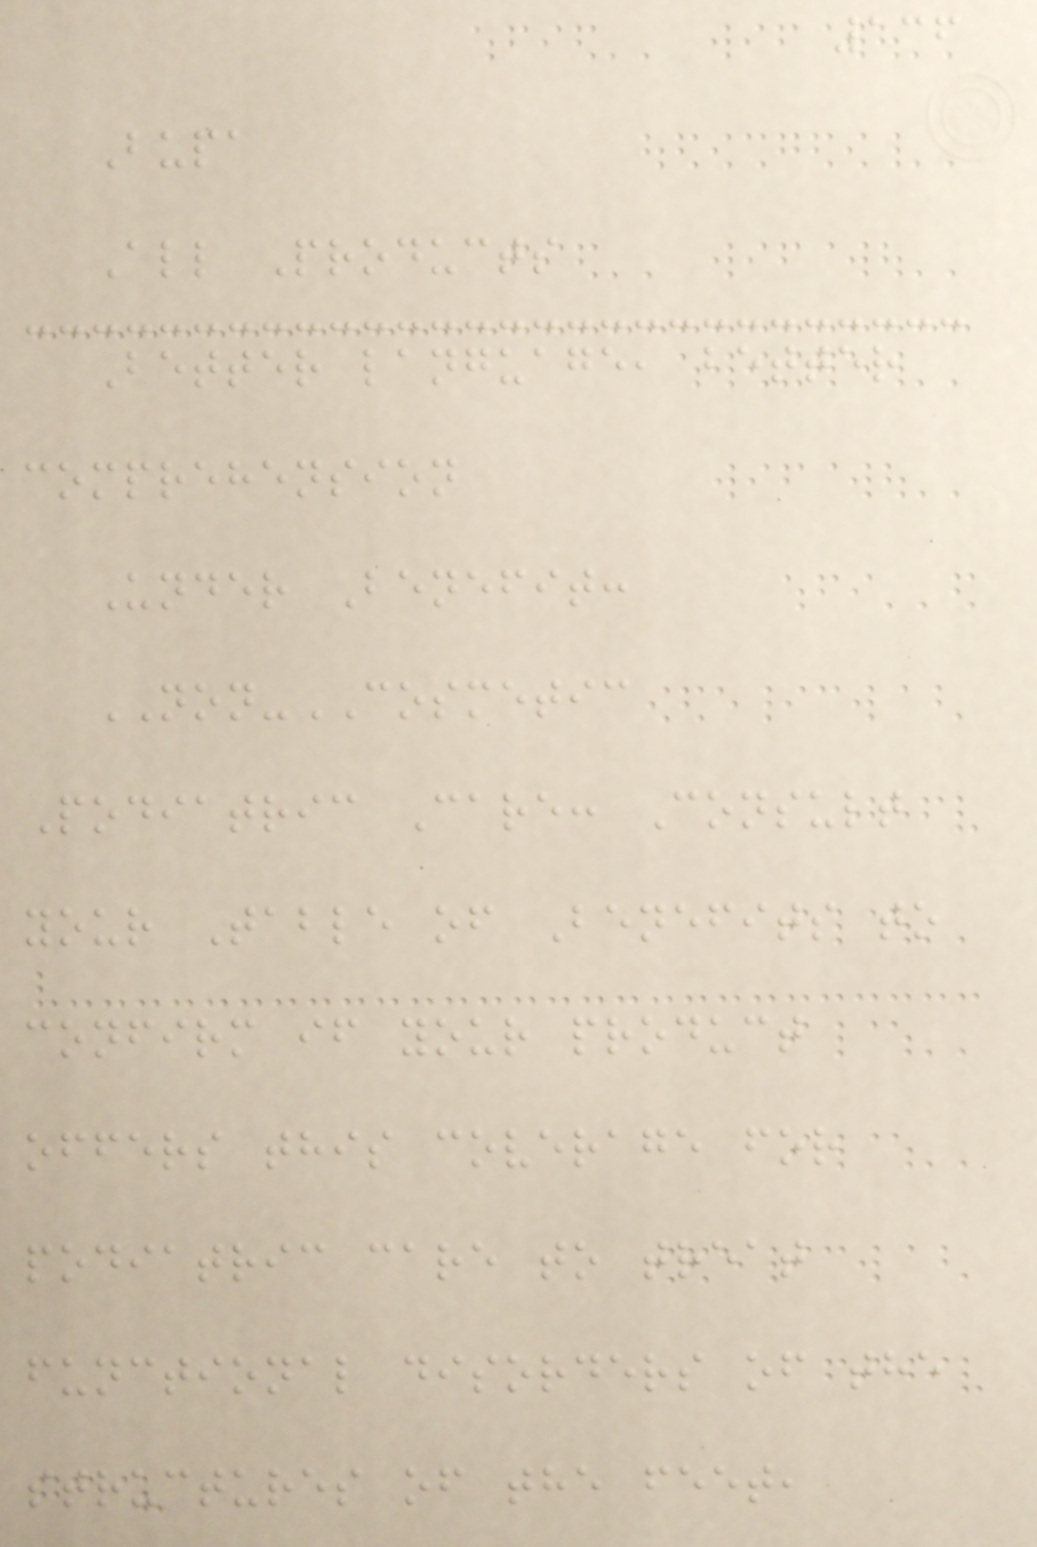136
Bupa
All Products
Better language, better
comprehension
Under Benefit:
NON-COSMETIC
Podiatric Care: Consult
your Table of Benefits to
confirm if your product
offers this coverage for
podiatric care to treat
functional disorders of the
structures of the feet,
